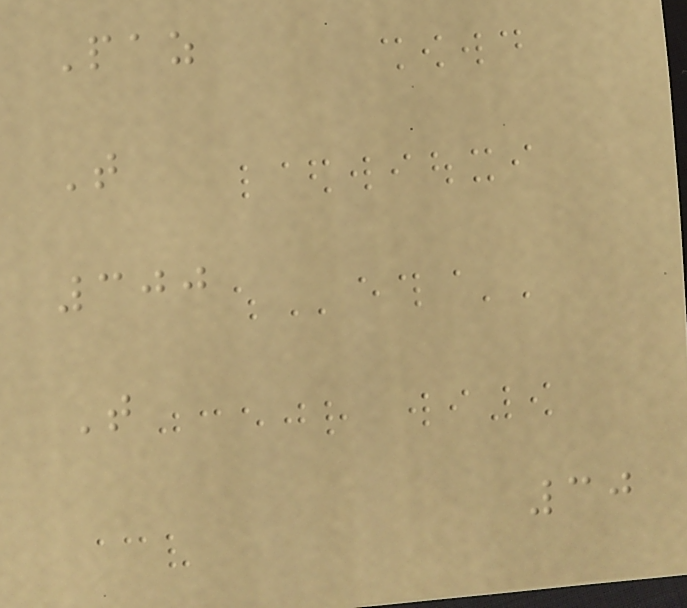Paz
T
300
T
30
